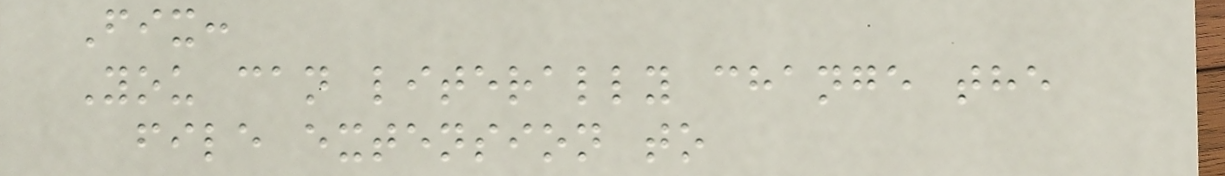Fix:
You can literally change the
file extension to
